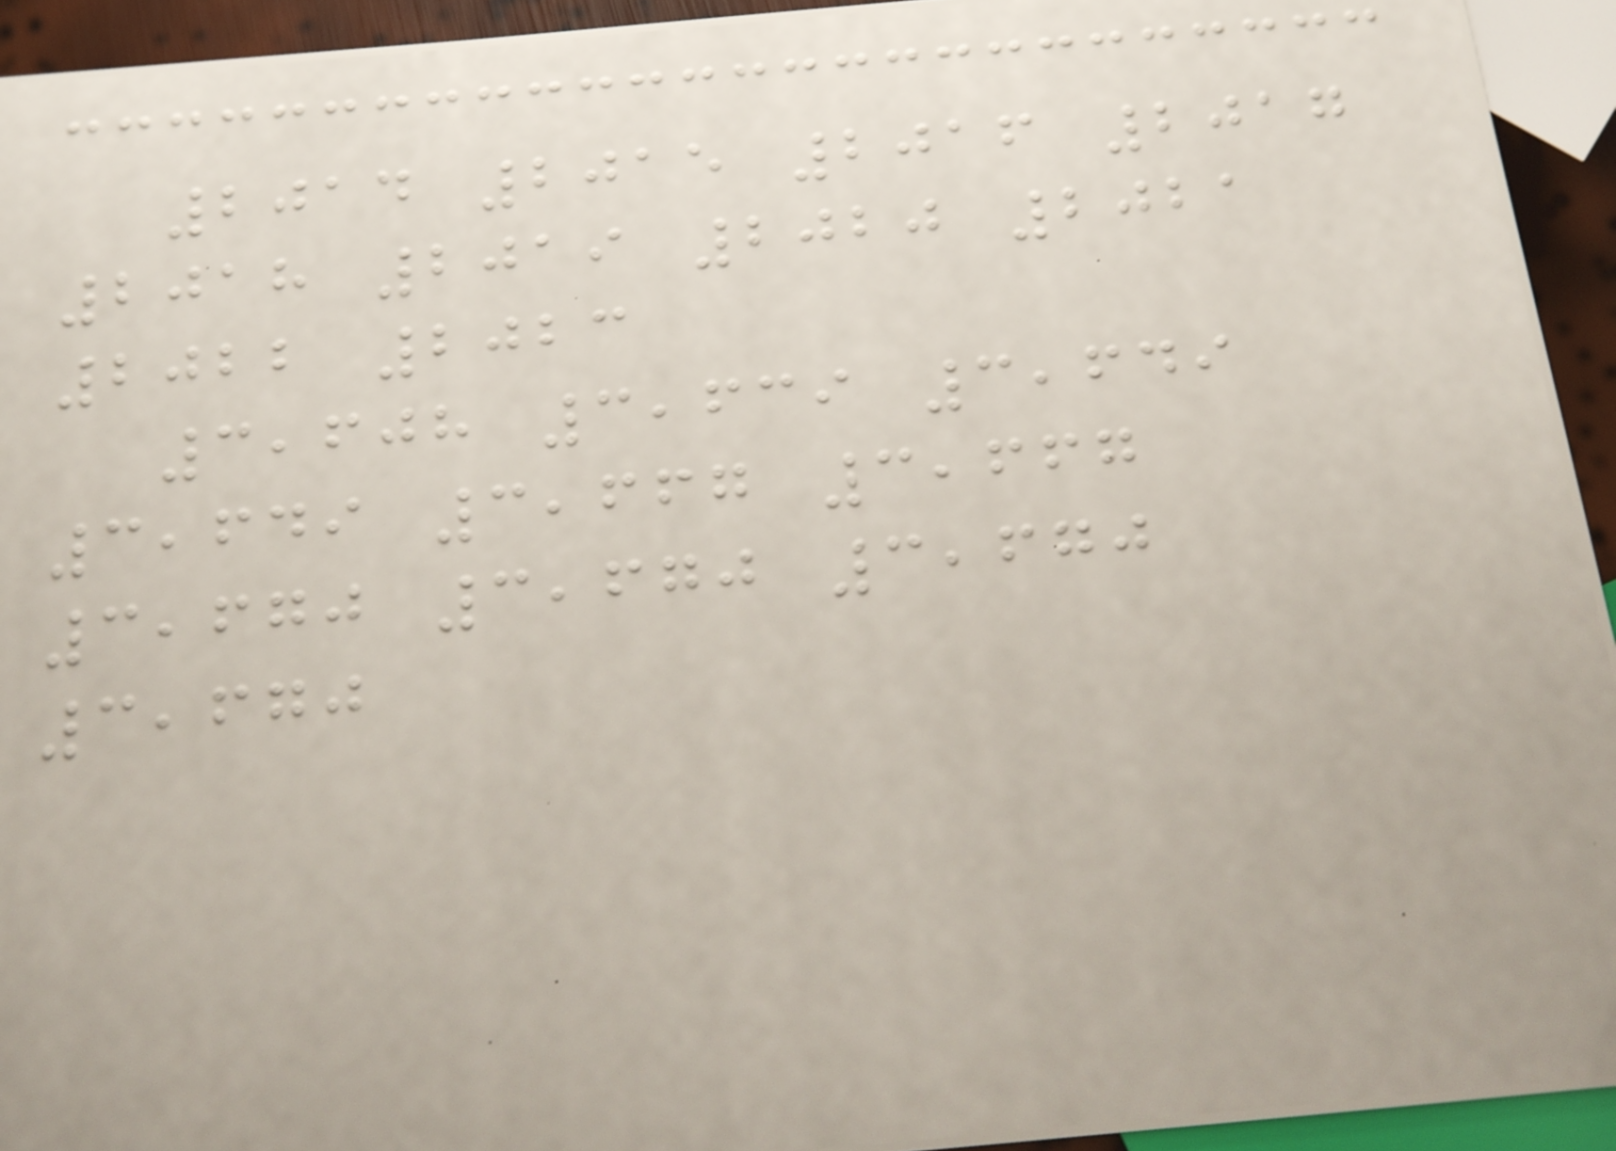2014 2015 2016 2017
2018 2019 2020 2021
2022 2023
3,608 3,639 3,649
3,649 3,667 3,667
3,670 3,670 3,670
3,670
